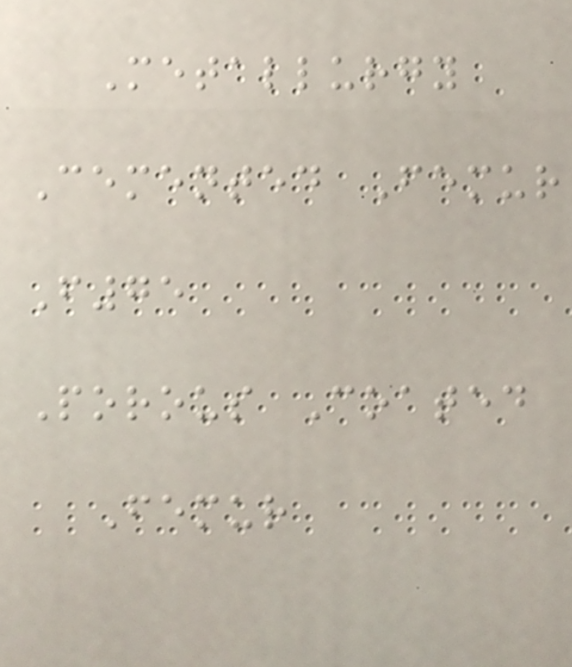Metallurgy
Cemented Femur
F75
Porous Coated
Femur
